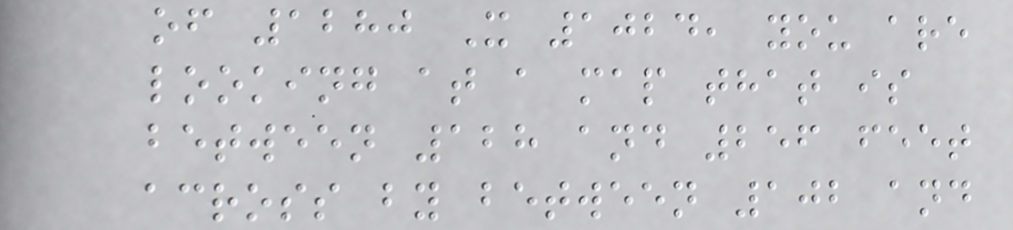of 1280 X 1024, you are
looking at a map that is
between 128 and 256 feet
across by between 102 and
